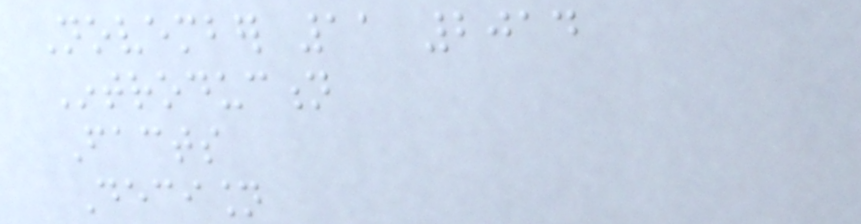November 11 2014
Introduction
Facts
Decision
